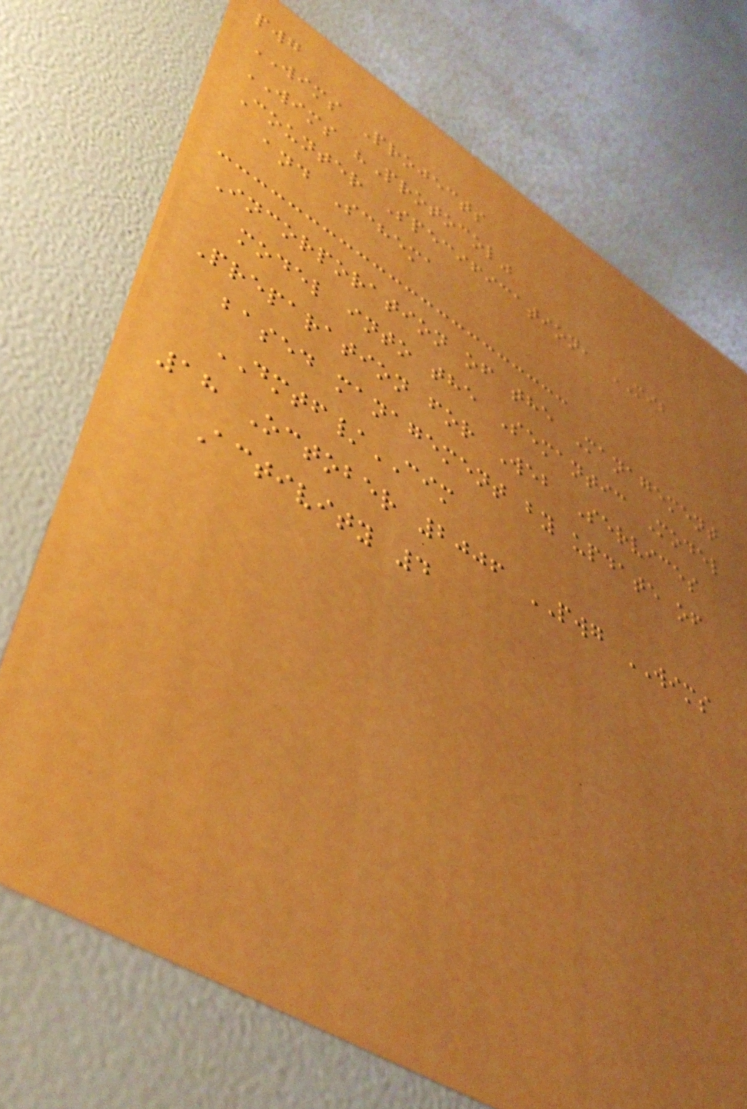pwg
WIMS Projects
WIMS "Protocol"
Counter Specification, MIB
and Schema
Incorporation of the Management
model into the Semantic Model
Preparation for Web Services
based management by update of
DMTF/CIM
18 October 2006 PWG WIMS
Activity 4
